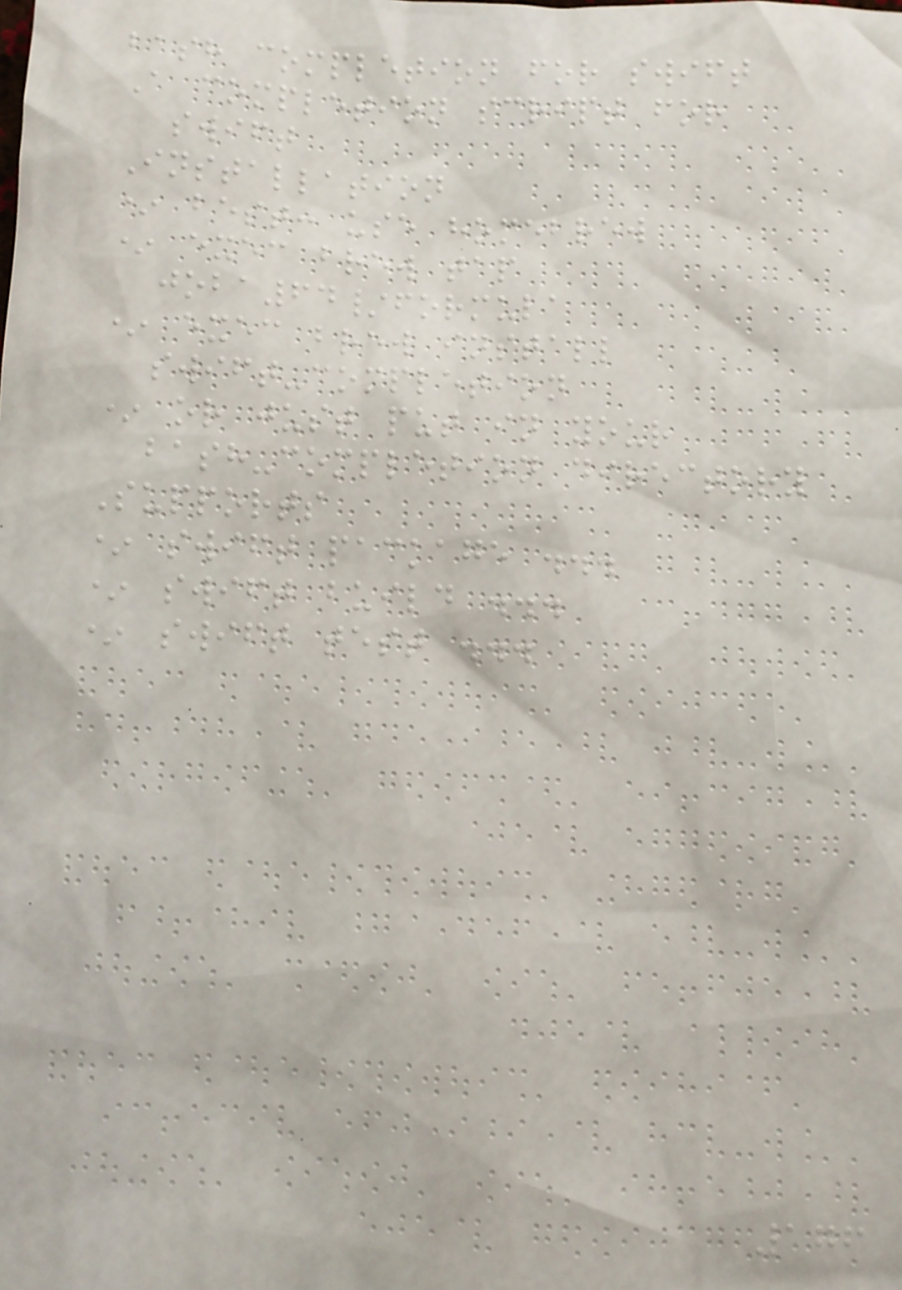bash completion for swift
A completion script for
swift
Installation
* best: use homebrew
* exec brew tap
joba64/formula
* exec brew install
swift-completion
* or just put in your
bash-completion directory
Supports
* swift package ...
* swift build ...
* swift test ...
176
